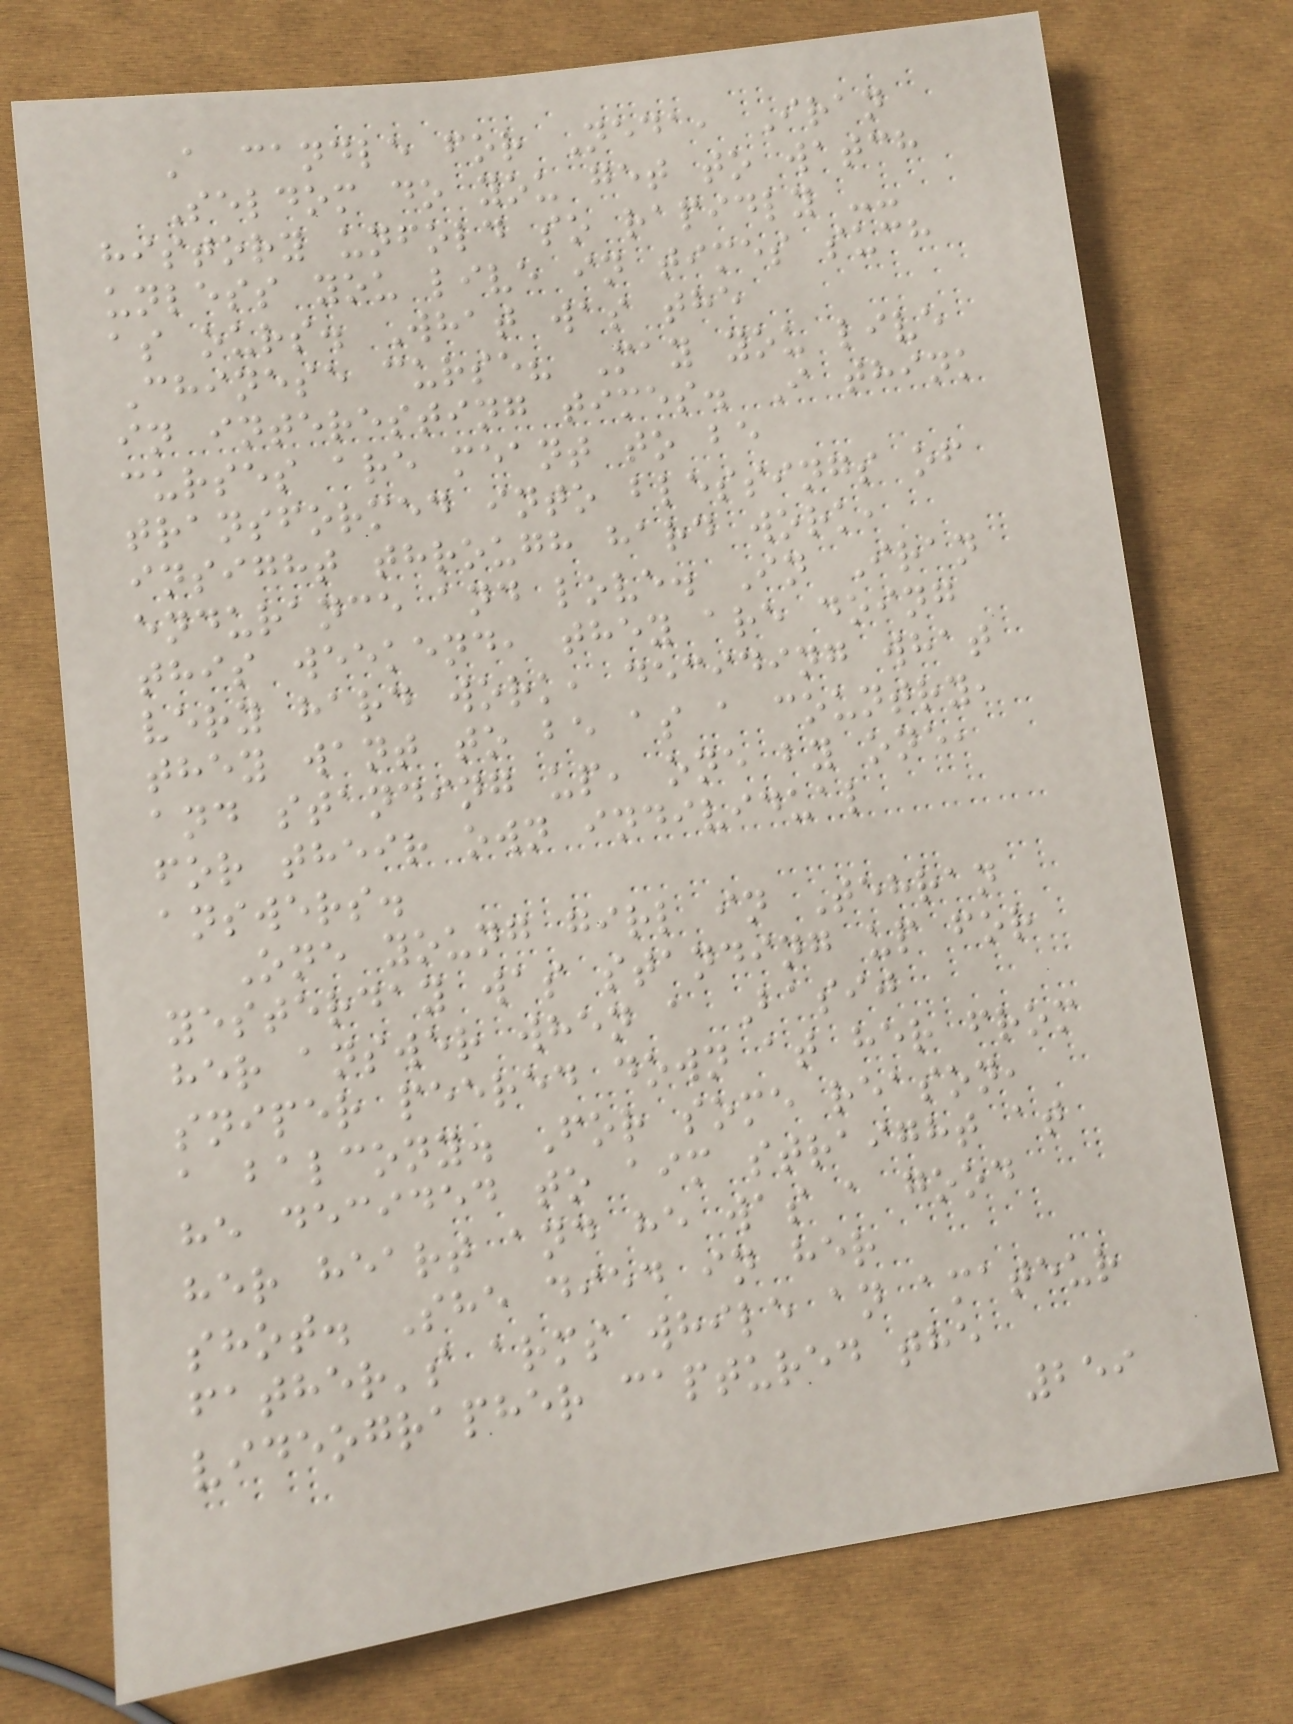A candle for Neda, Iran
Seldom do you get to watch
history unfold so rapidly --
unless you live in times such
as ours. What was the
Chinese curse? May you live
in interesting times. I think
curses are meant to be
transformed into blessings of
insight through hard work,
endurance and love. In Iran
this weekend, they are doing
very hard work, deciding what
they want to be as a country,
and standing up, one by one,
for their own individual
answers.
One young girl in Tehran
yesterday was standing up for
her answer when a Basij
sniper peered down at her from
a balcony. For some reason,
he decided to aim straight at
her heart and he was a good
shot. She died in her
father's arms while an amateur
videographer captured the
259
